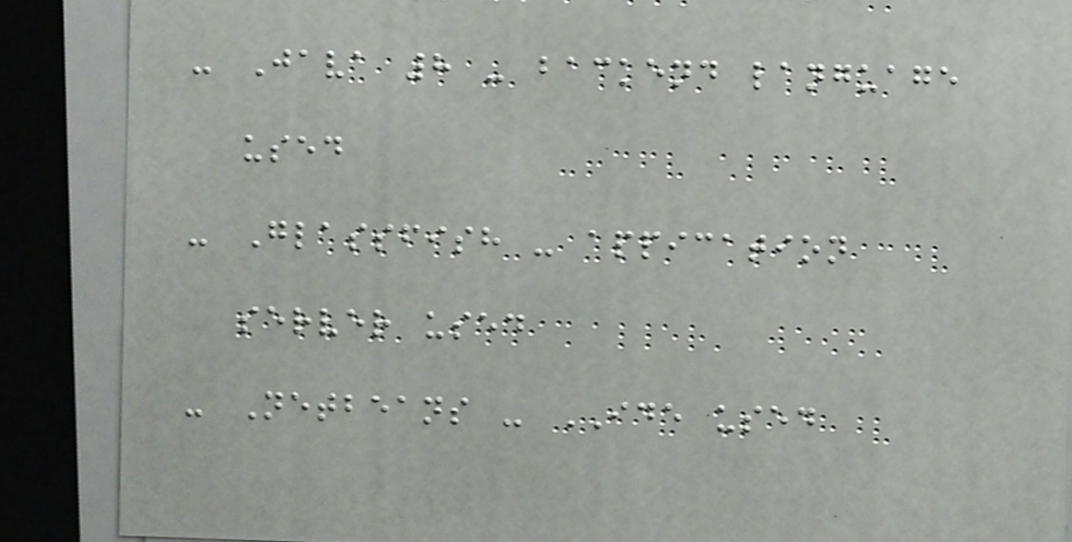- Java 8 - backend language
used
- Glassfish - appication
server used
- Netbeans - IDE used
